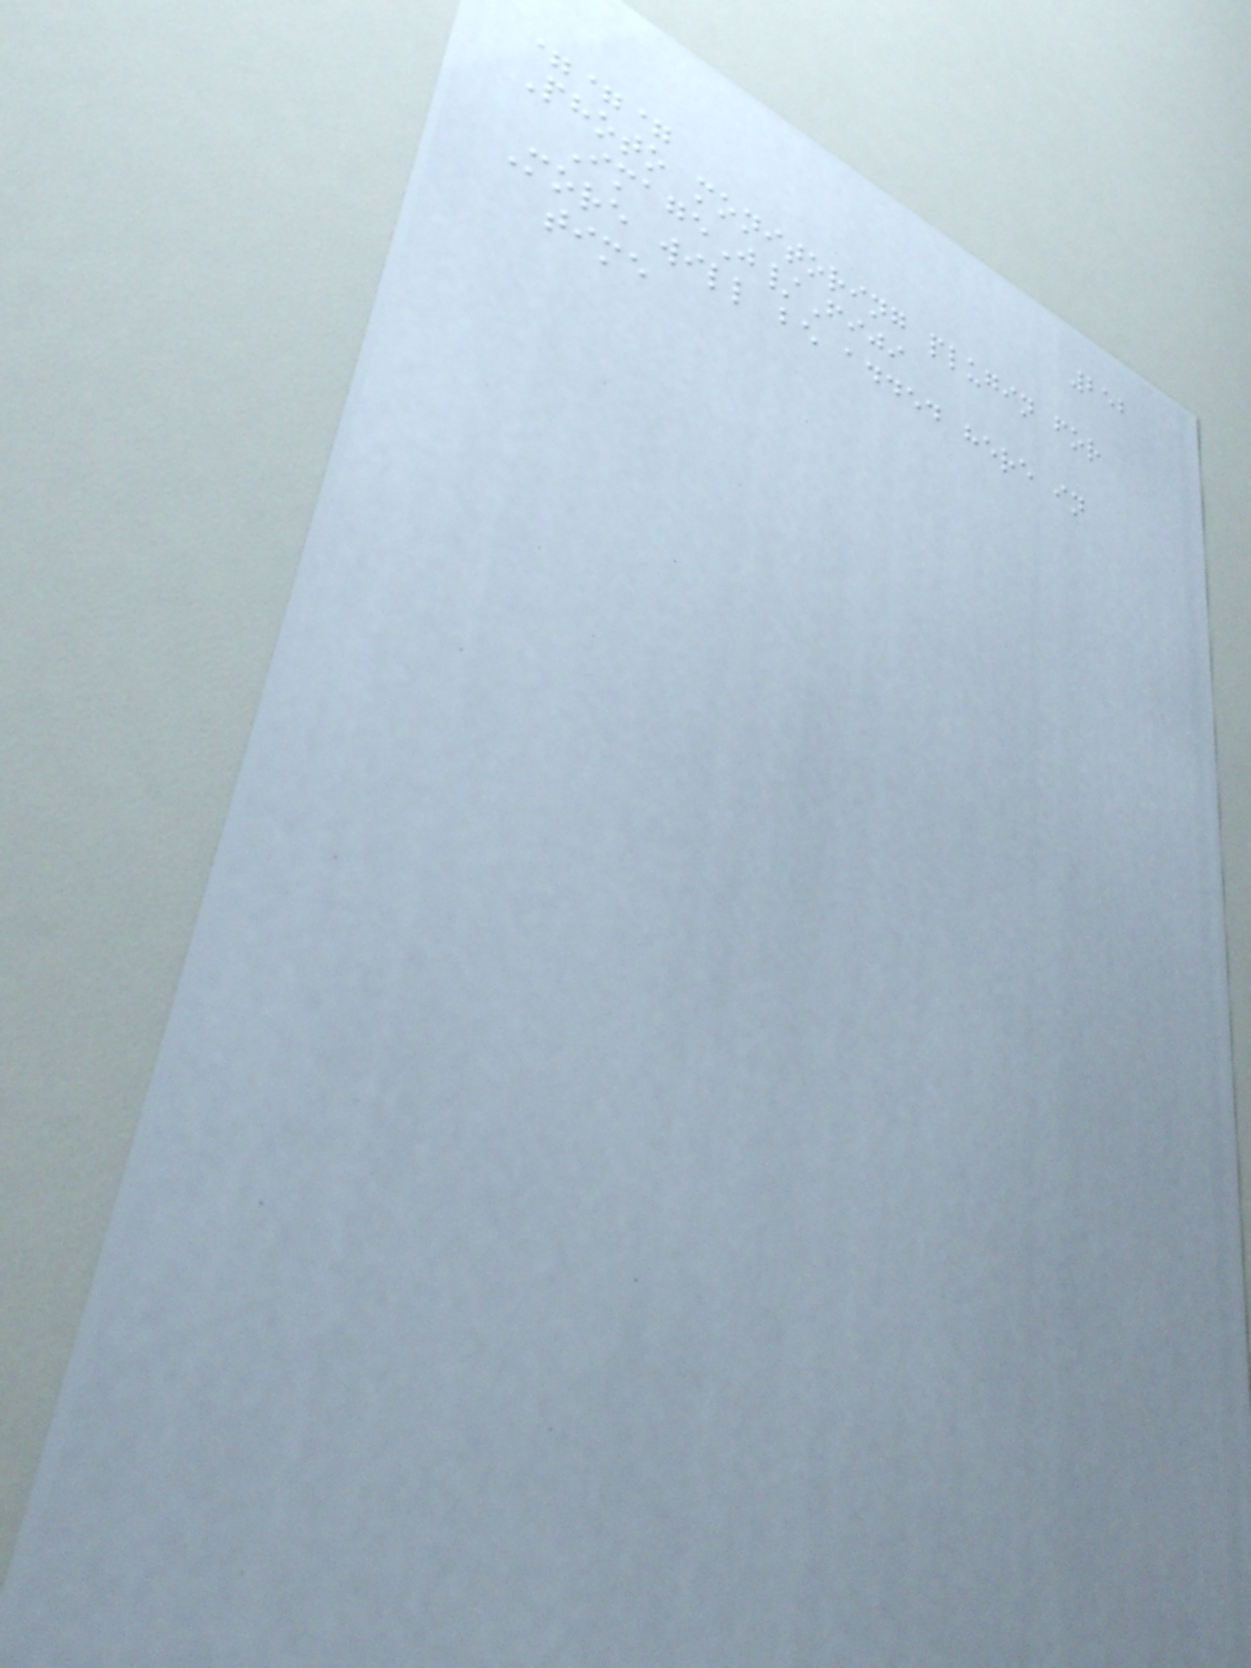252
===
Photo monitoring plugin for
ImageJ/Fiji
More will be added here in
time
